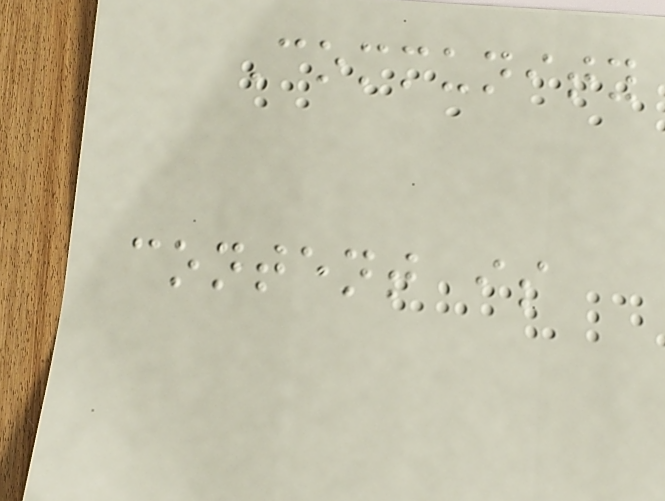Community
content is
